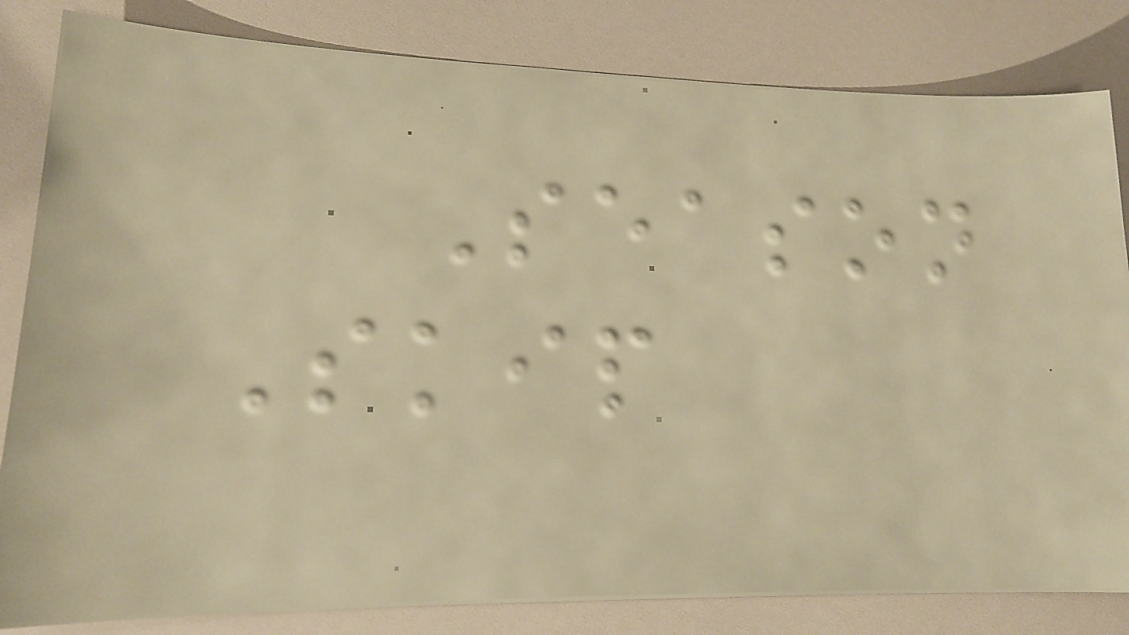Season
Skip
